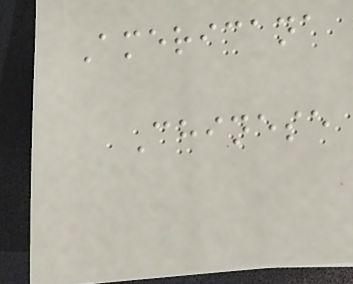Americana
Chinese
